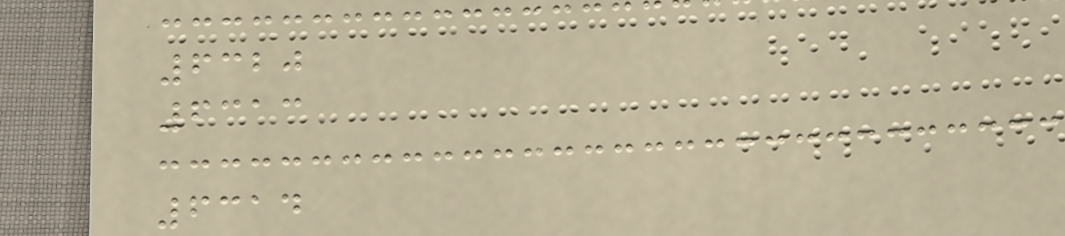6320
6313
6314
